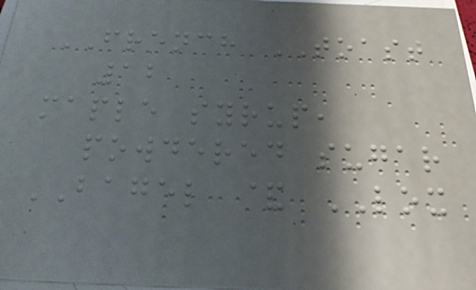FRENCH TOAST
12
maple syrup,
powdered sugar
BAGEL & LOX
